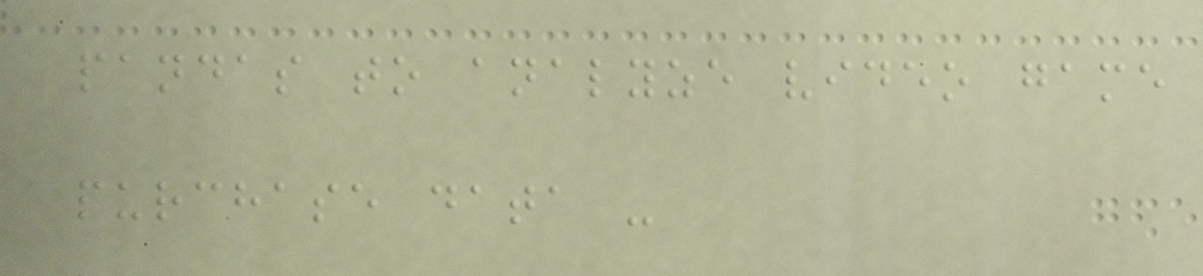pandas to analyze video game
purchase data -
